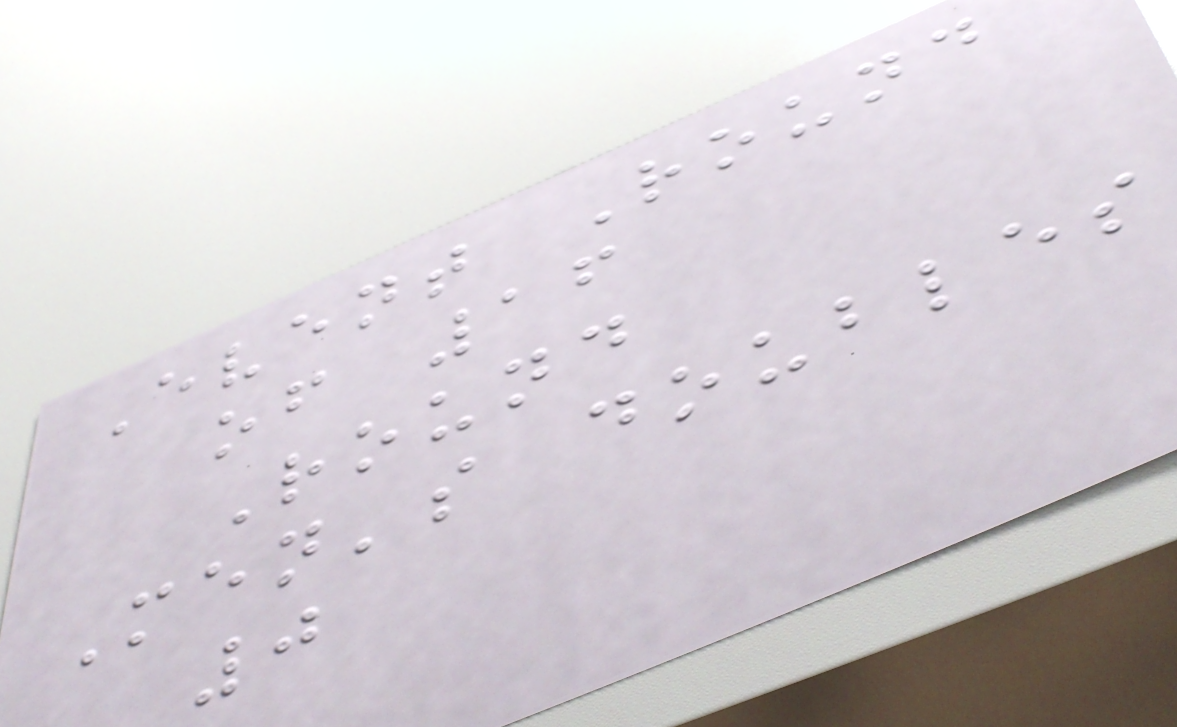Event Round
of 16
Round
Men's doubles
0
